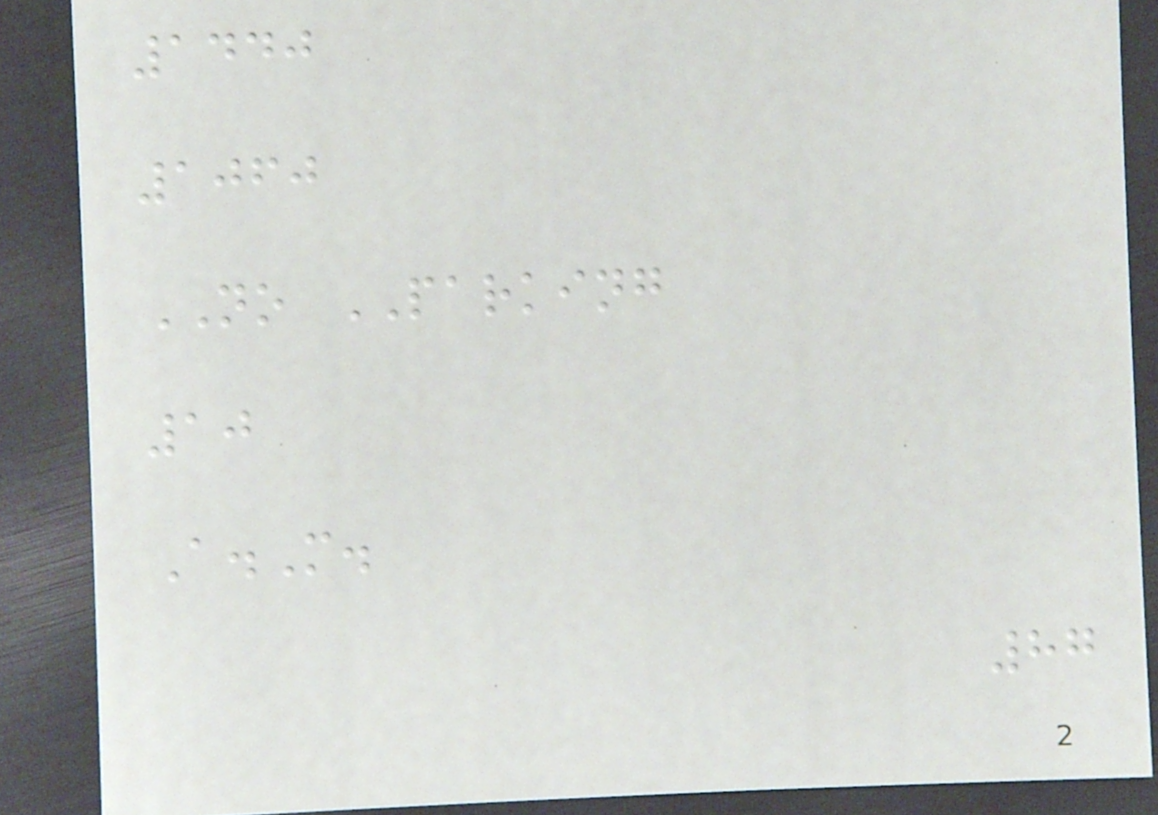1440
1060
NO PARKING
10
A.M.
87
